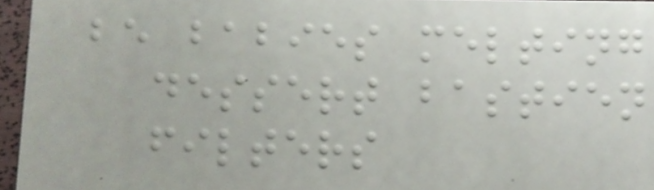be babies melting
dessert bastien
filters
